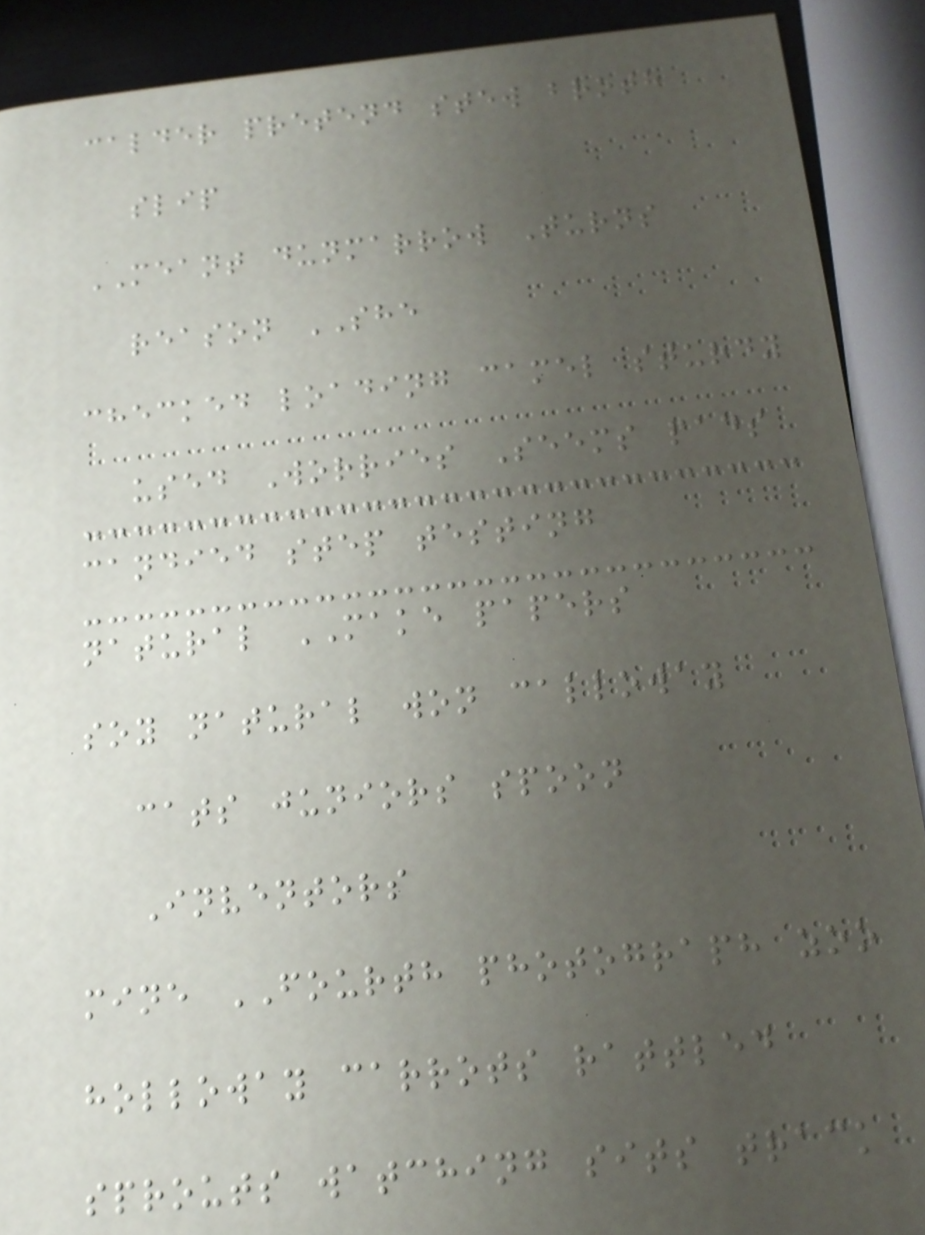calder pretend stew broth
slip
MEANT dunmarrow Turns
reason SHE
checked loading camel sturdy
used Worries Seems pads
candied step testing
natural MAKE papers
soy natural won calloway
cats juniors spoon
Inventors
mine FOURTH photograph zoo
holloway carrots rattled
sprouts watching sits track
